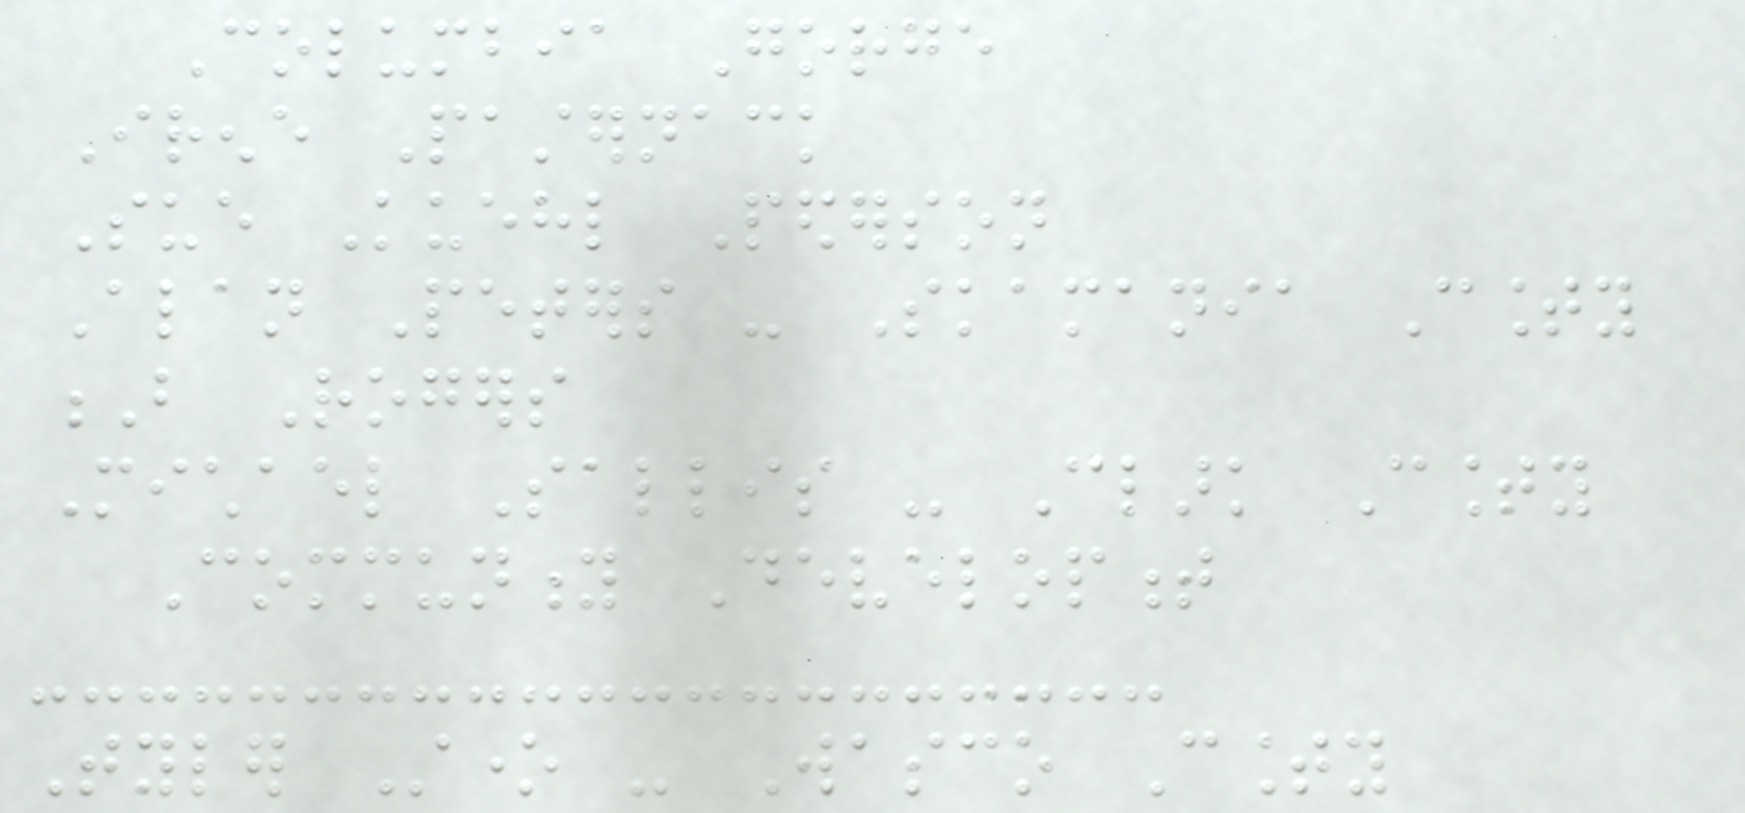Columbia Gorge
Irene Pasternack
Sue Kuehl Pederson
Alan Peters - Skamania County
B Rogers
Michael Sallis - Clark County
Community Development
Tyler Stone - Wasco County
